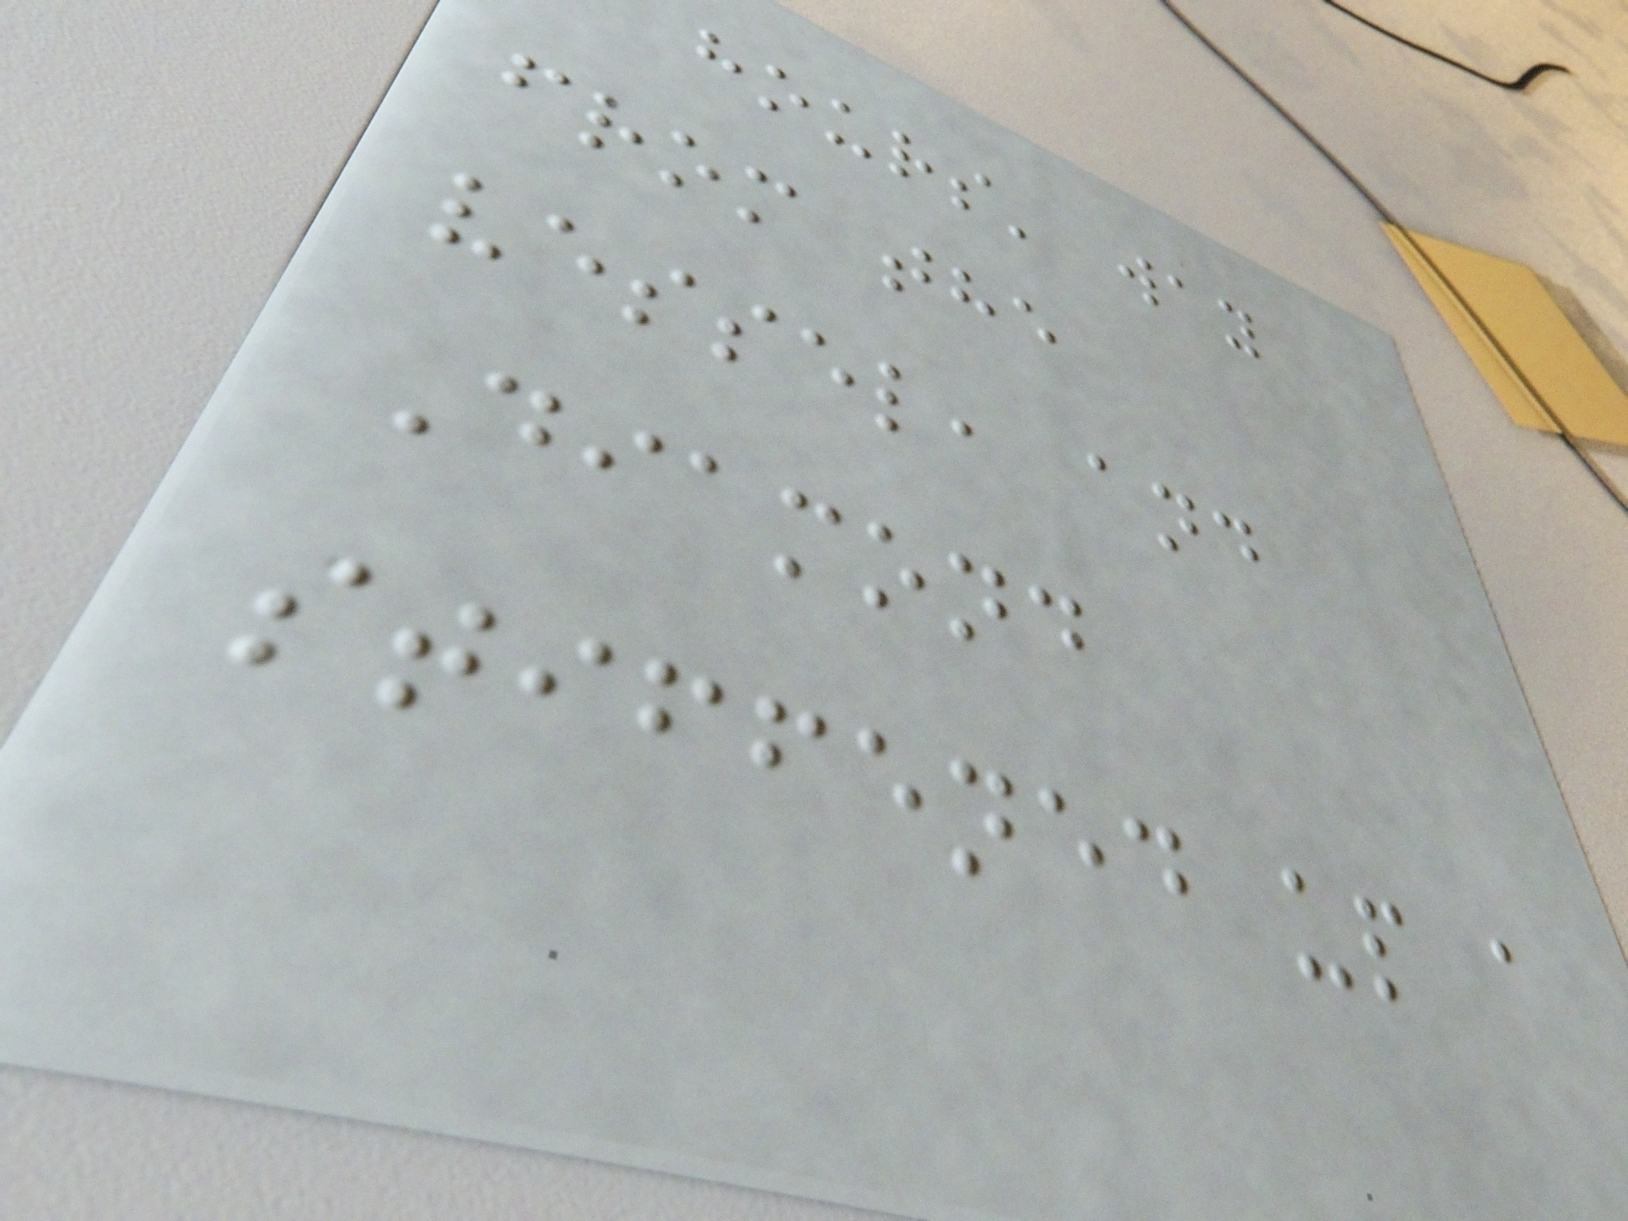hours' way
from the
vessel, and
Diamond
stiffened up a
